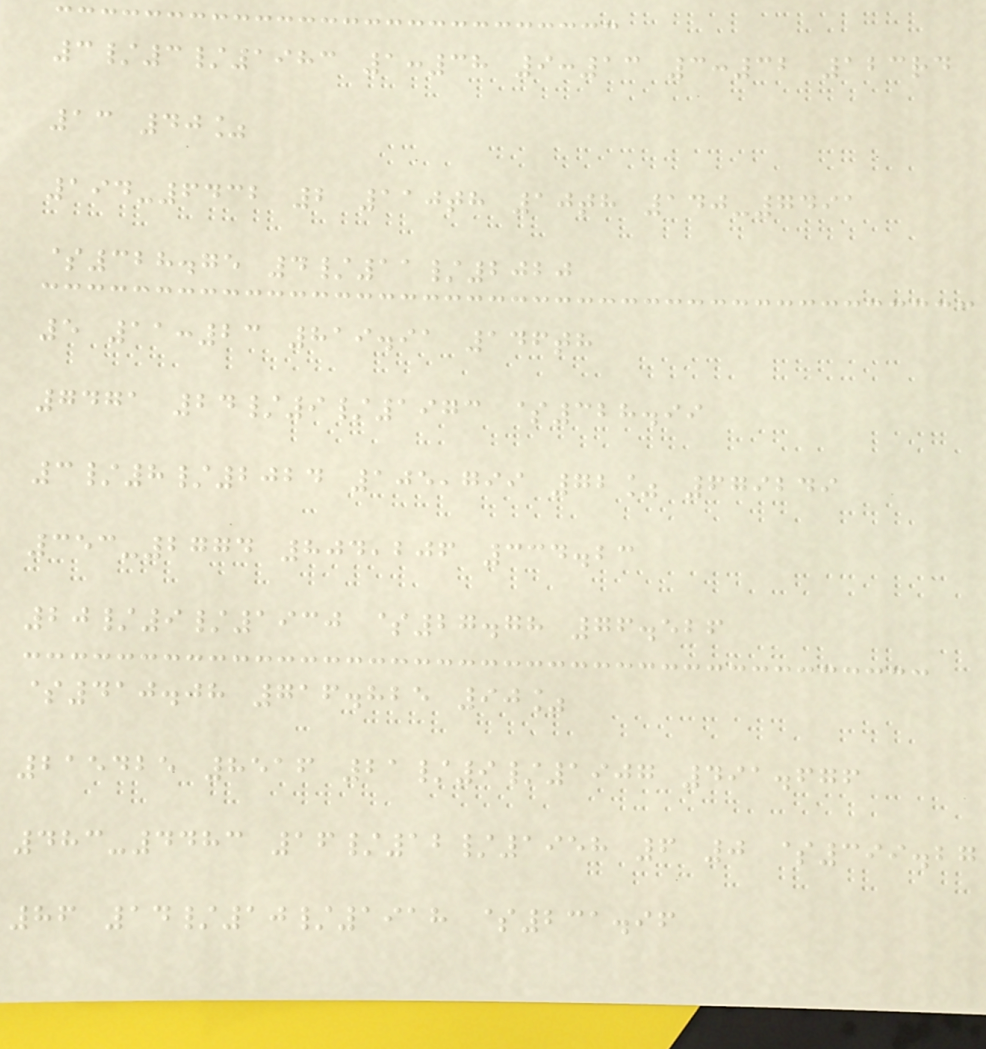3/3/1983 1:38 9:13 3:32 123rd
13 40%
194-6432 2 110th 10th 140-7491
$328.75 4/11/2020
5 11:23 819.91 146th
7471 24/9/1973 $328.99
3/8/2024 105,799 72% 679249
353-2774 804,206 334.23
20/9/1930 $27.78 76.526
$410.08 716.825 90%
215425 8516 21/9/1907 491.676
483-4483 16/12/1958 6 0 $399.27
86 14/10/1918 $231.96
